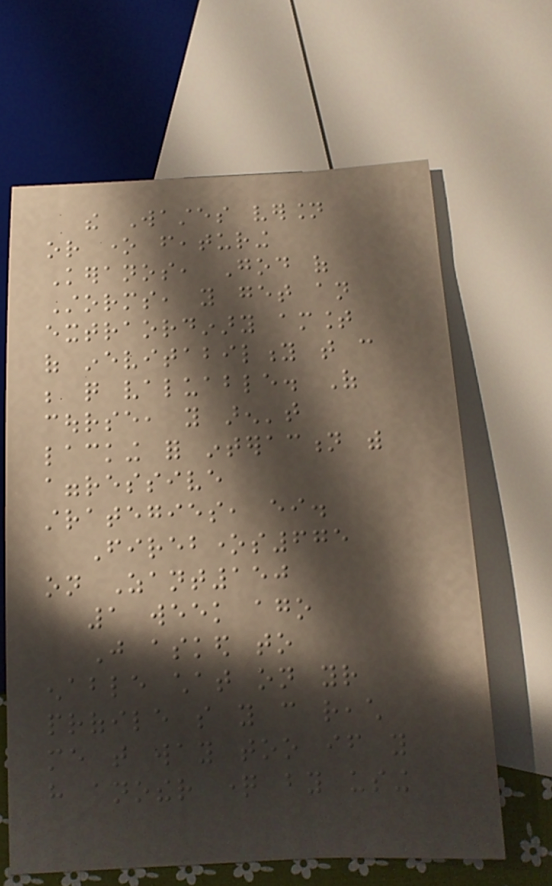the Wastes version
or one featuring
Keranos, God of
Storms, you get an
extraordinary amount
of inevitability that can
be quite valuable. Of
course, you aren't
lacking for interaction with
aggressive
strategies, either.
Firebones675
on Zant150
1 week ago
Just asked to
enable chat on your
profile so you can reach
me that way too if you
have another question by using
